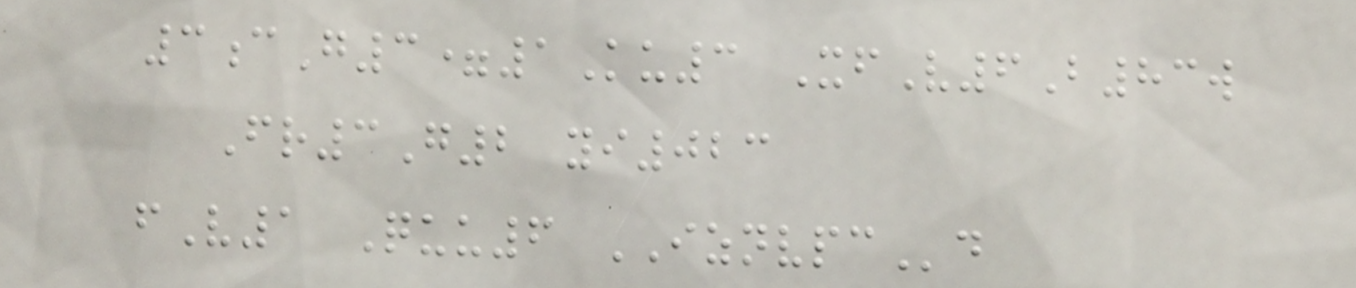3cG3=1Ku3 XfV6B83w
Fr3G2 yi023
fV1 Quu6 IZNVPCd
